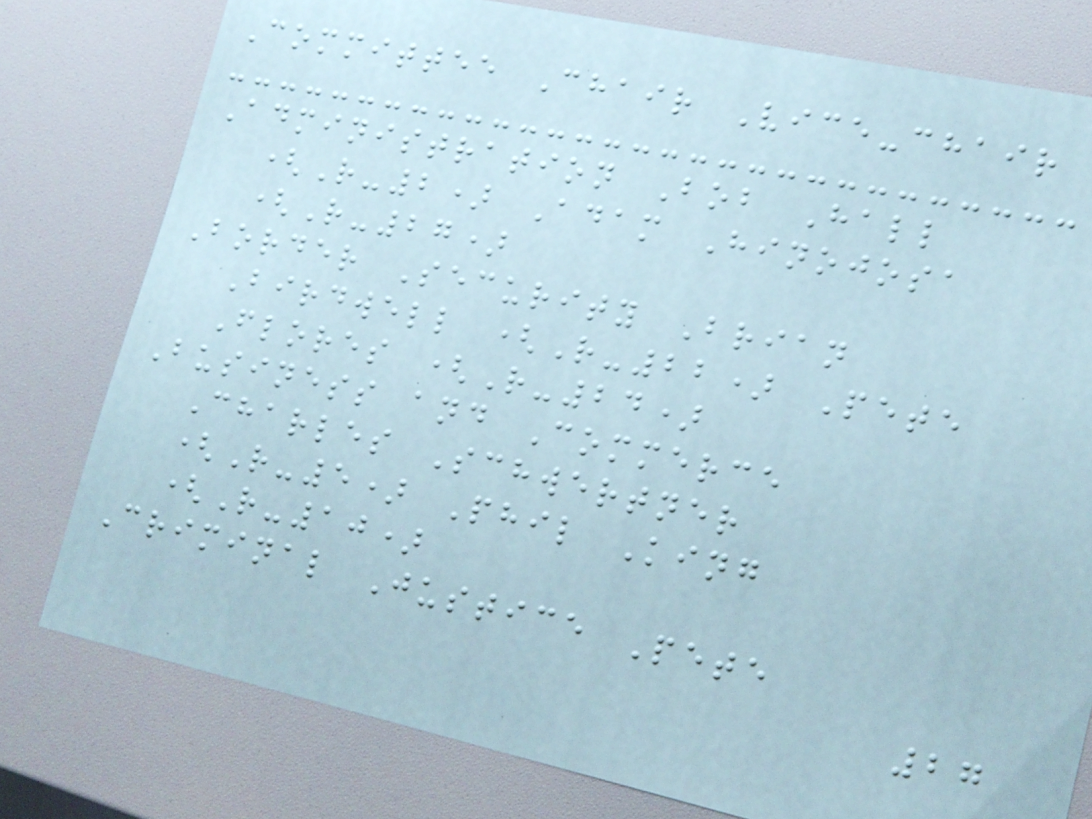Committee Chair Vice-chair
Administration Bob Hall
(R-2) Adam Hinojosa
(R-27)
Border Security Brian
Birdwell (R-22) Pete
Flores (R-24)
Business and Commerce
Charles Schwertner
(R-5) Phil King
(R-10)
Criminal Justice Pete
27
